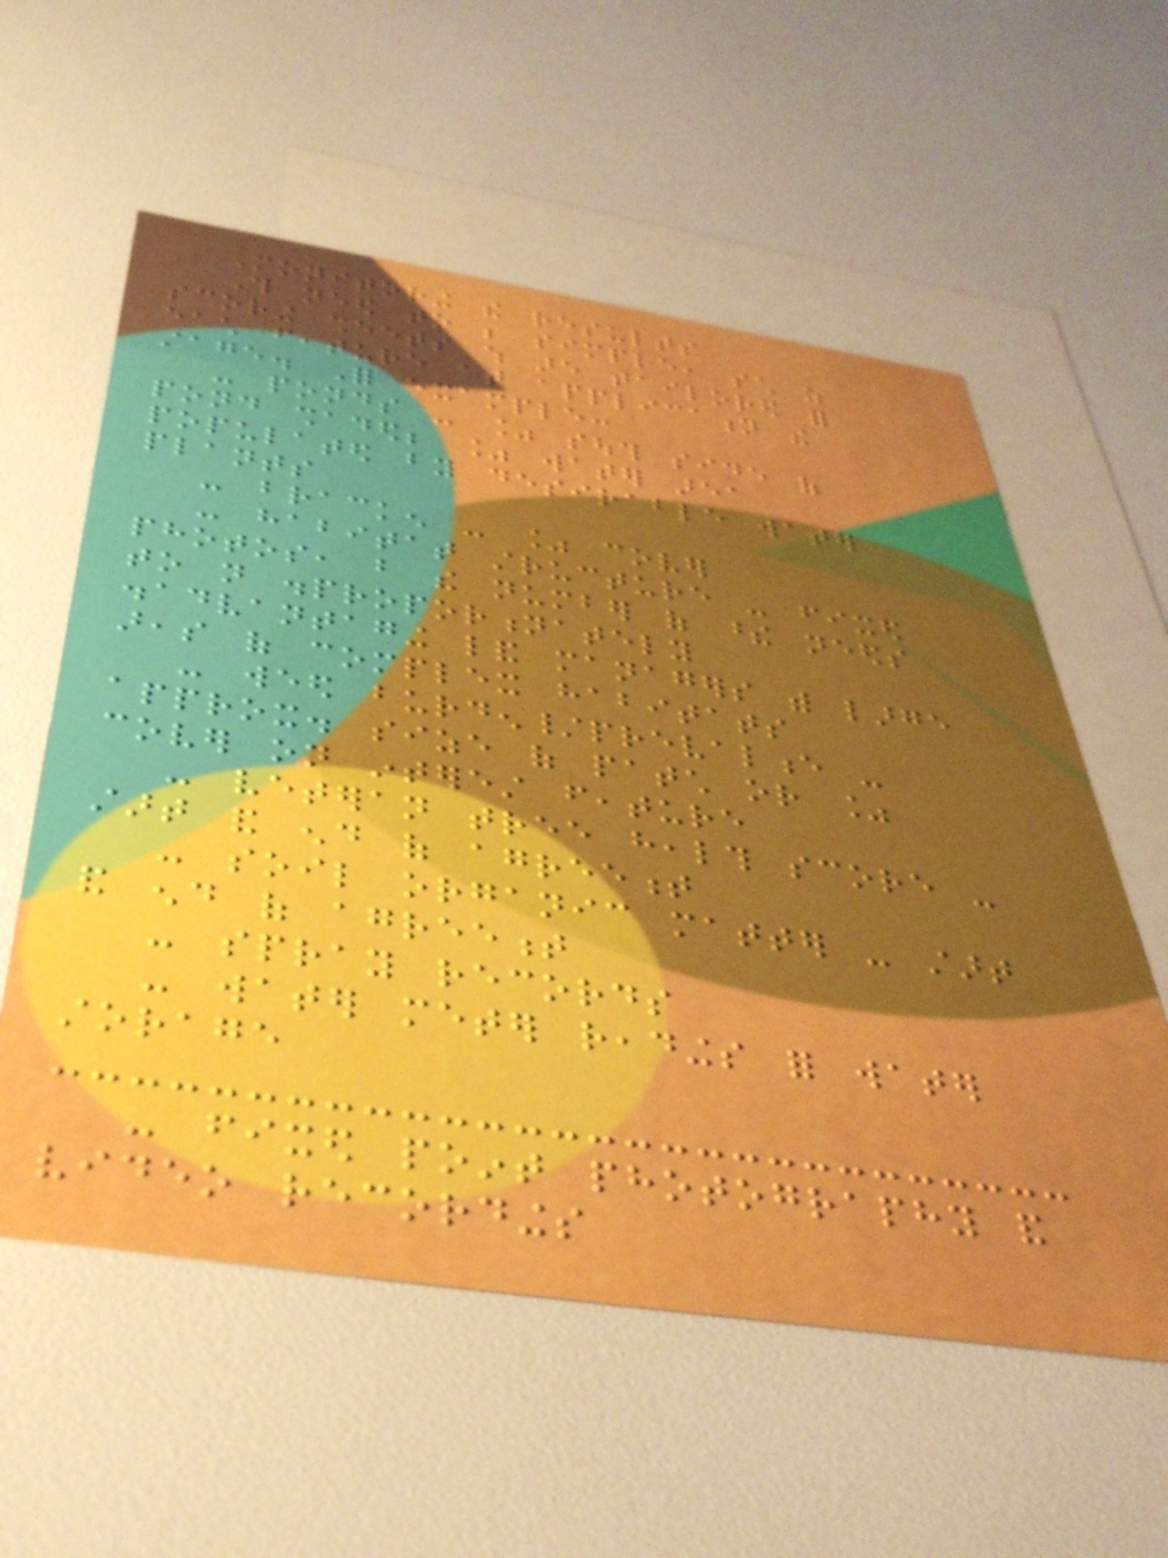Monitoring the results
This need to be simple, such as
scoring sheets which are tailored for
each feature at application the
stage. For example:
- ponds - % south side of
pond shaded; % water area
populated by desirable water
plants
- bracken - % cover
- habitat structure - fixed
photos, but the number of these needs
to not disproportionately
disadvantaging land managers with large
areas of complex habitats
- weed burden/prevalence -
approx. size of patch or %
cover on interest feature
- veteran tree health score -
start and end of agreement
- soil organic matter - start
and end of agreement
- spray records
- water meter readings for water
storage
- fixed point photography and
video recordings
